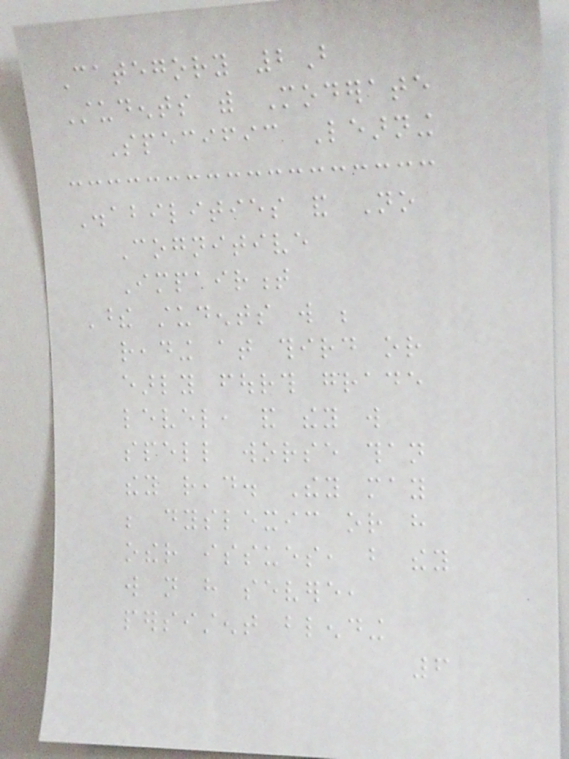Category 2B
Students with Moderate
Specific Learning
Disabilities and No
Cognitive
Impairment
These students will be
reading at third or
early fourth grade
level, and they will
spell worse than
they read. They may
be dyslexic or have
other issues, but they
will not have severe,
persistent blending
6
